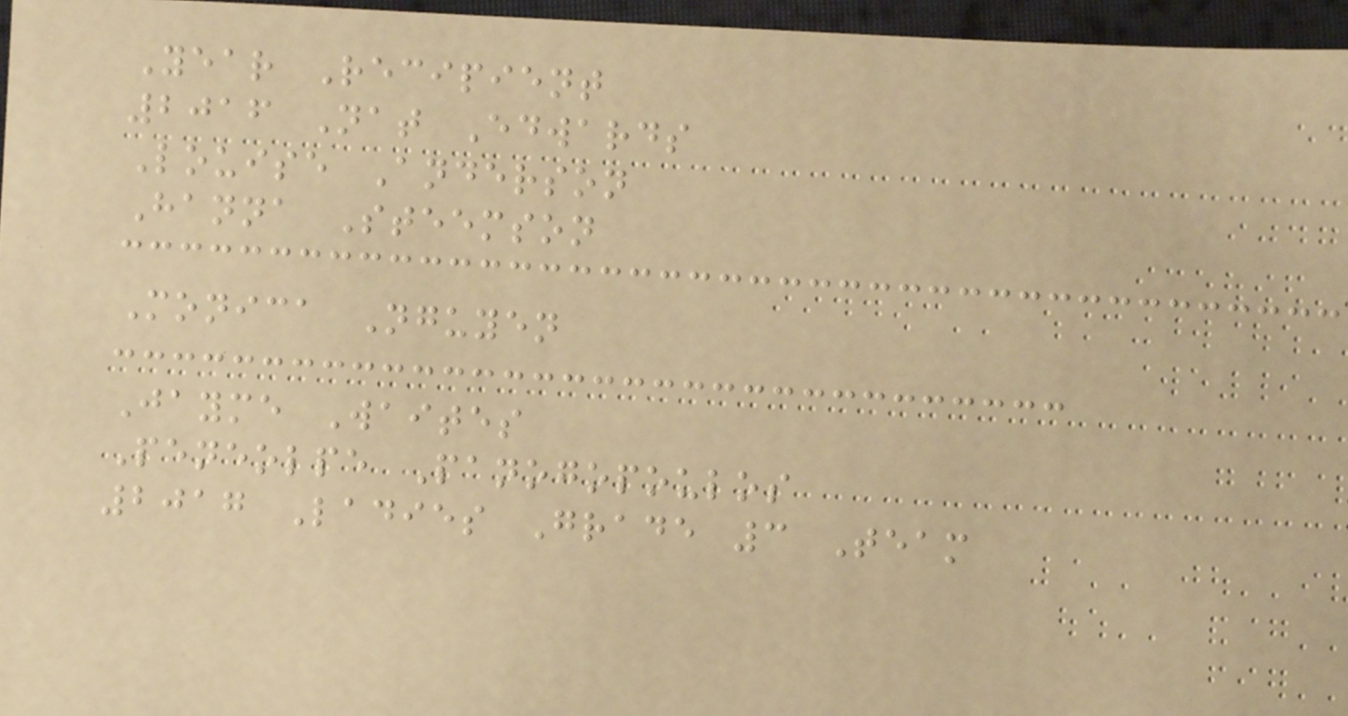Year Recipient
2016 Nat Edwards
Louise Anderson
Hanna Steemson
Monica Nguyen
Jayme Waites
Peneolpe Panogopoulos
2017 Ladies Grade 3 Team
